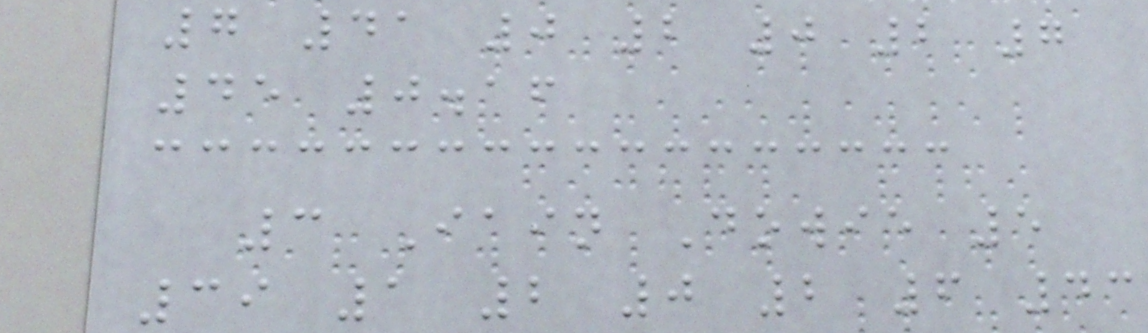7 41 0 2 0 2 7
45 0.16
3 Iain Dowie 5
39 1 2 0 2 6 43
